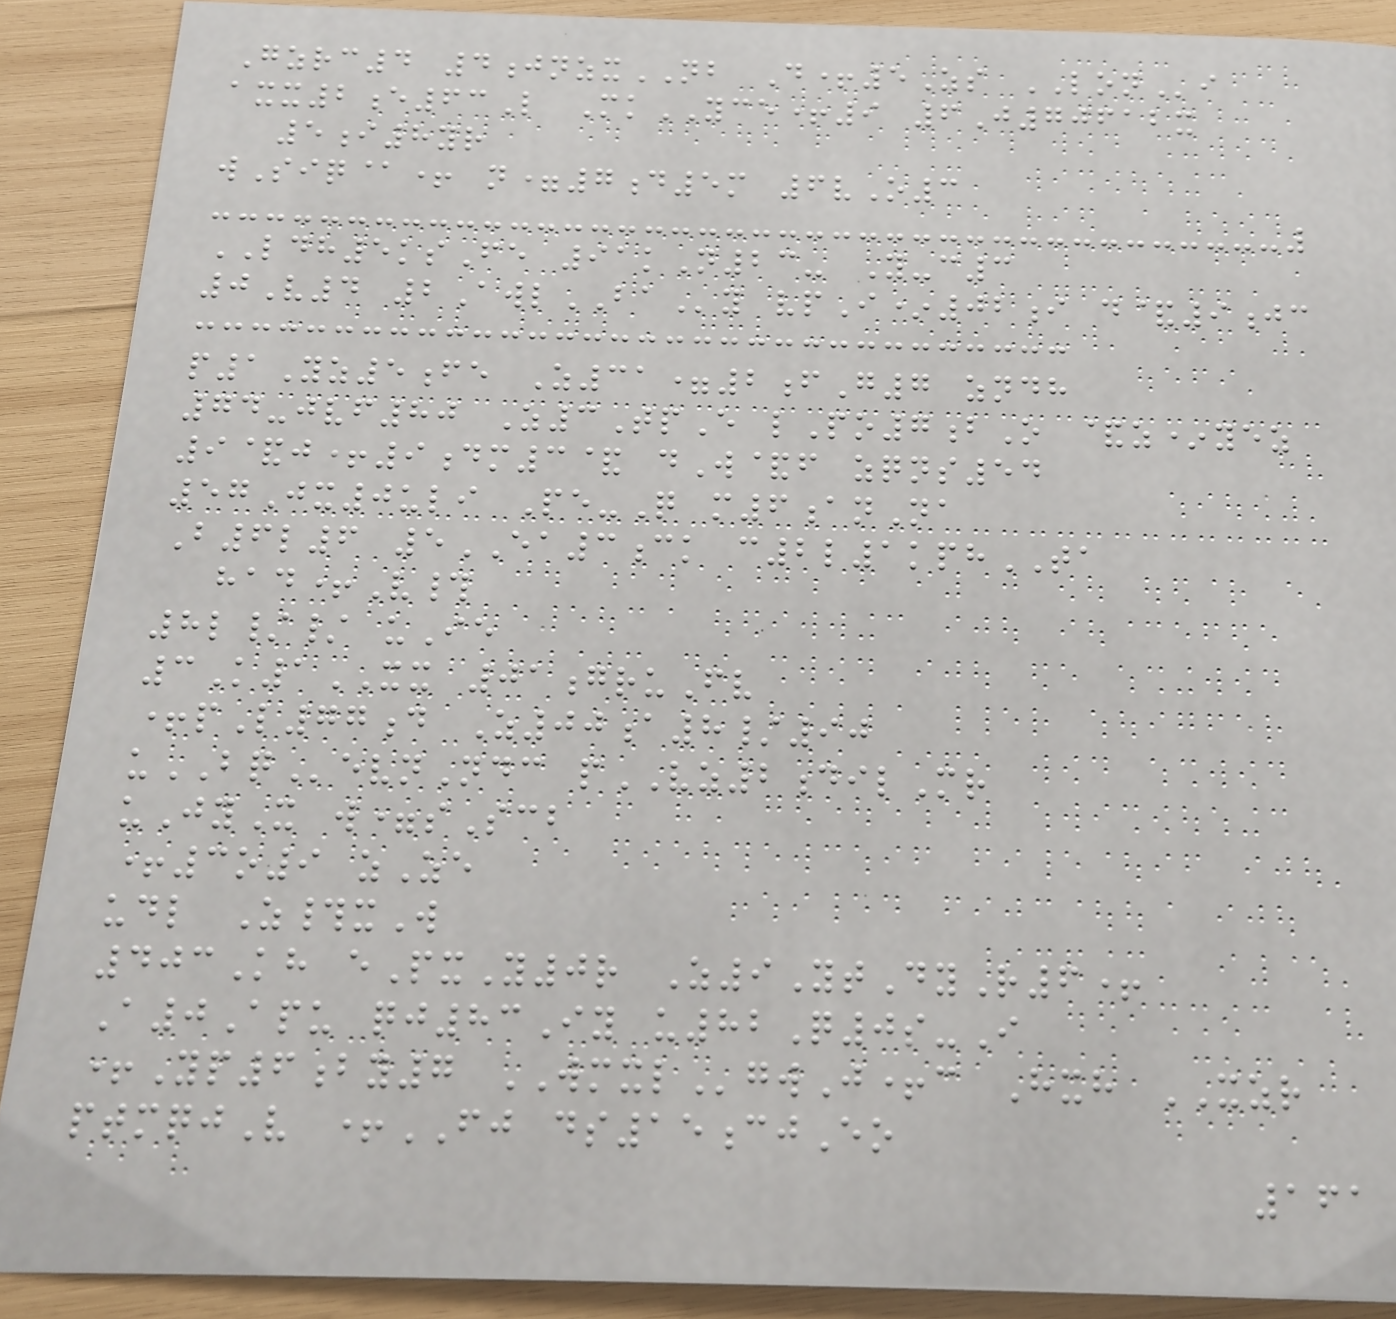Gzrc4 4jnzxNB D+5Zs LONi
axx2e63L MkYCE+9 6J70612x
5i8yr
wSiq@+ n=7d5m 6vO3
LDH5ksFe 91kN23- Y-c3
0V4 2AwlBAy vpI*02i d&9jc
p1Yz5fe Z31=2fG7 zndh
74-jvf80 Z3TpE lPo7bO &z*yez
9&j+9dm3& dW&f zqns54
57Jx0uli Pe-Q m6anNa
B6l6 5EA3ck c2l1kphTA
had+V#
8l// uIe
3K1XX 01gruFv
+pL77d Z00a8/90
uBQevnNdc pVZ2dilMr
uJyX w=sScb
+3o9 zZe
udl Z#xW
403Kh ePxY0r Z9YtDyR6+
A0Apu qj83Iy u82Q0s-I
+Yp6by7 WMXLgwJ+c Hxh XZR
ptmqjV +FJ ds15cjEo
161
